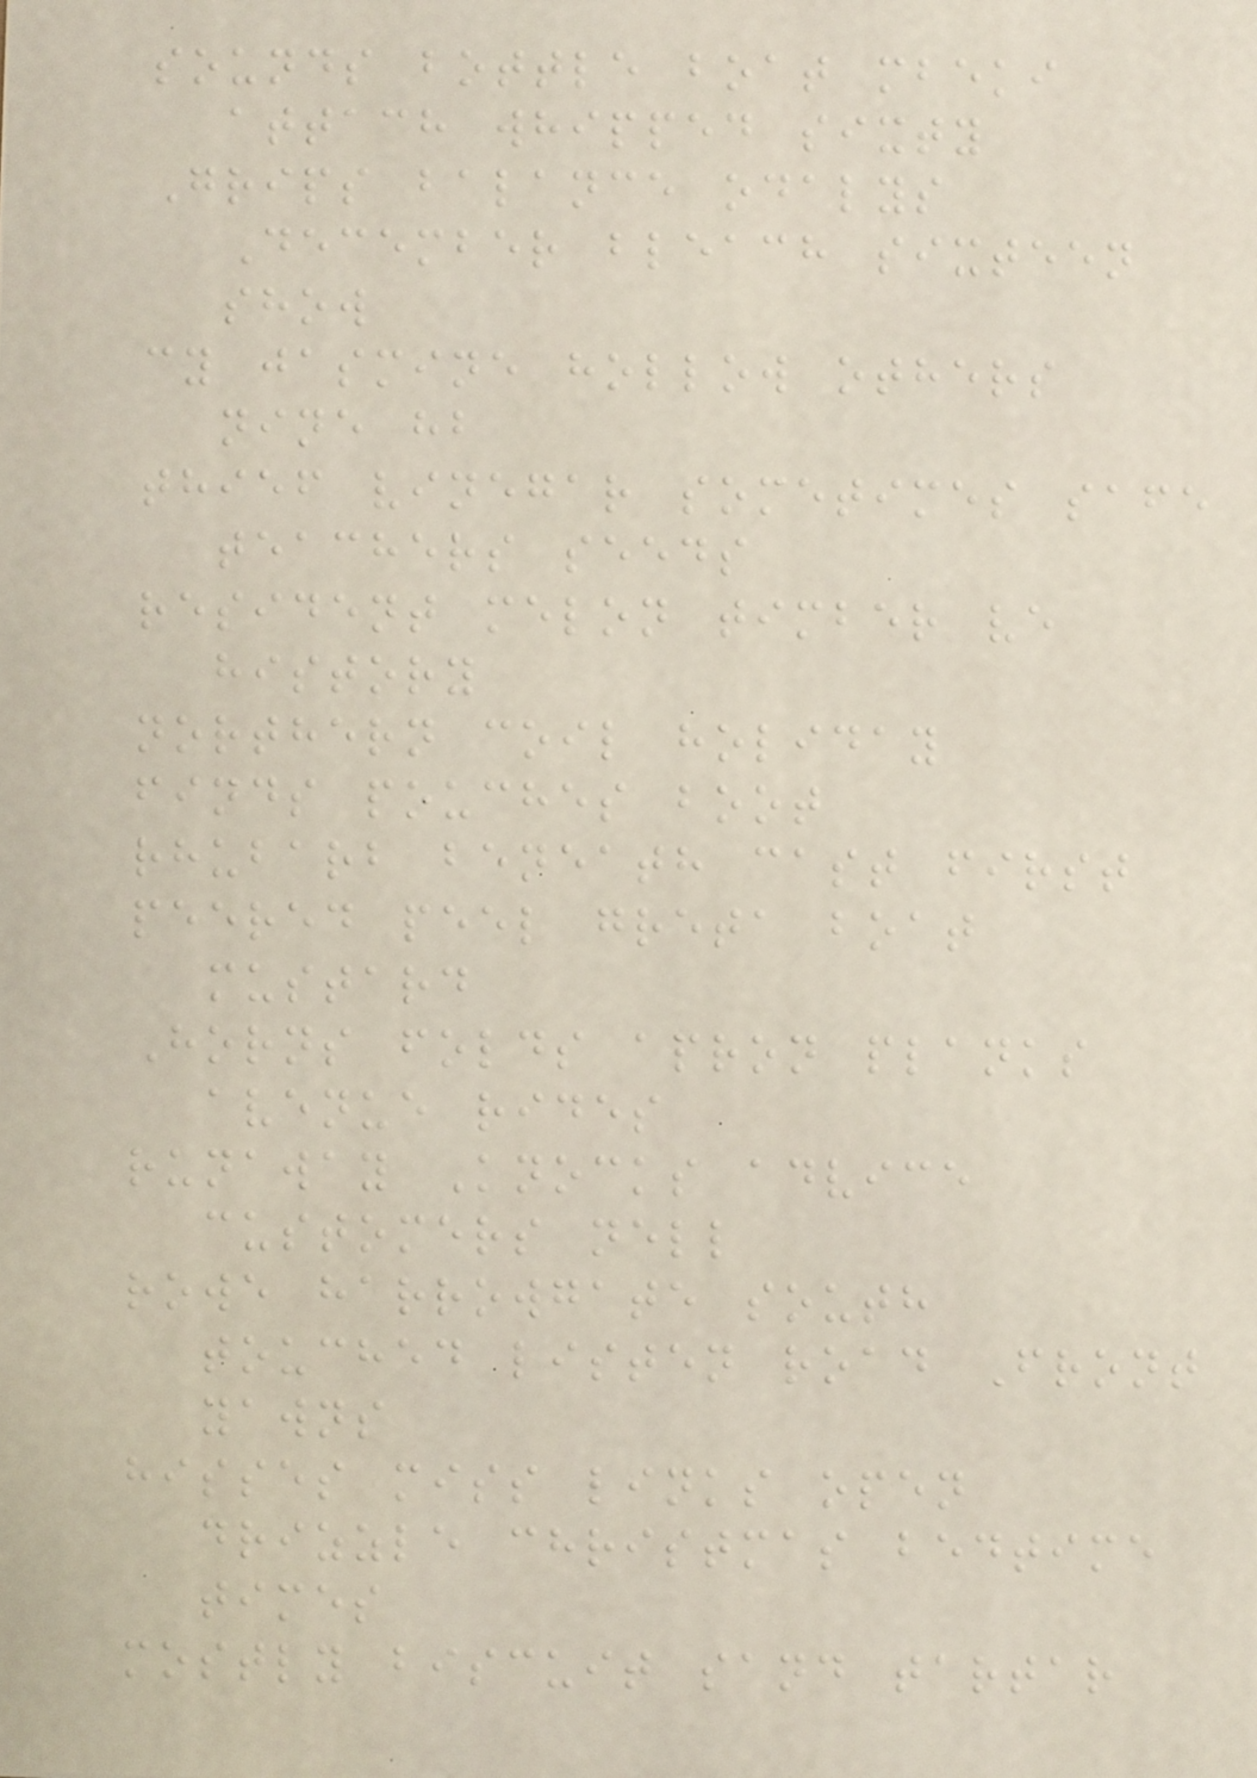sounds bottle boat mbeki
attach whipped sixty
Grips balance odalys
December bleach sixteen
show
cy jasmine hollow others
nine hb
thief vinegar sometimes safe
teachers seeds
resident melon timber ve
history
northern coil holiday
finds pouches boot
rhubarb beneath cast first
peered peel greta boat
mustard
Horns folds apron planks
avenue rides
runaway Knocks advice
customers nell
rowe harrowgate south
touched listen road Front
yawns
hisses miss links open
drizzle christmas bedtime
times
mostly biscuit sand tartar
